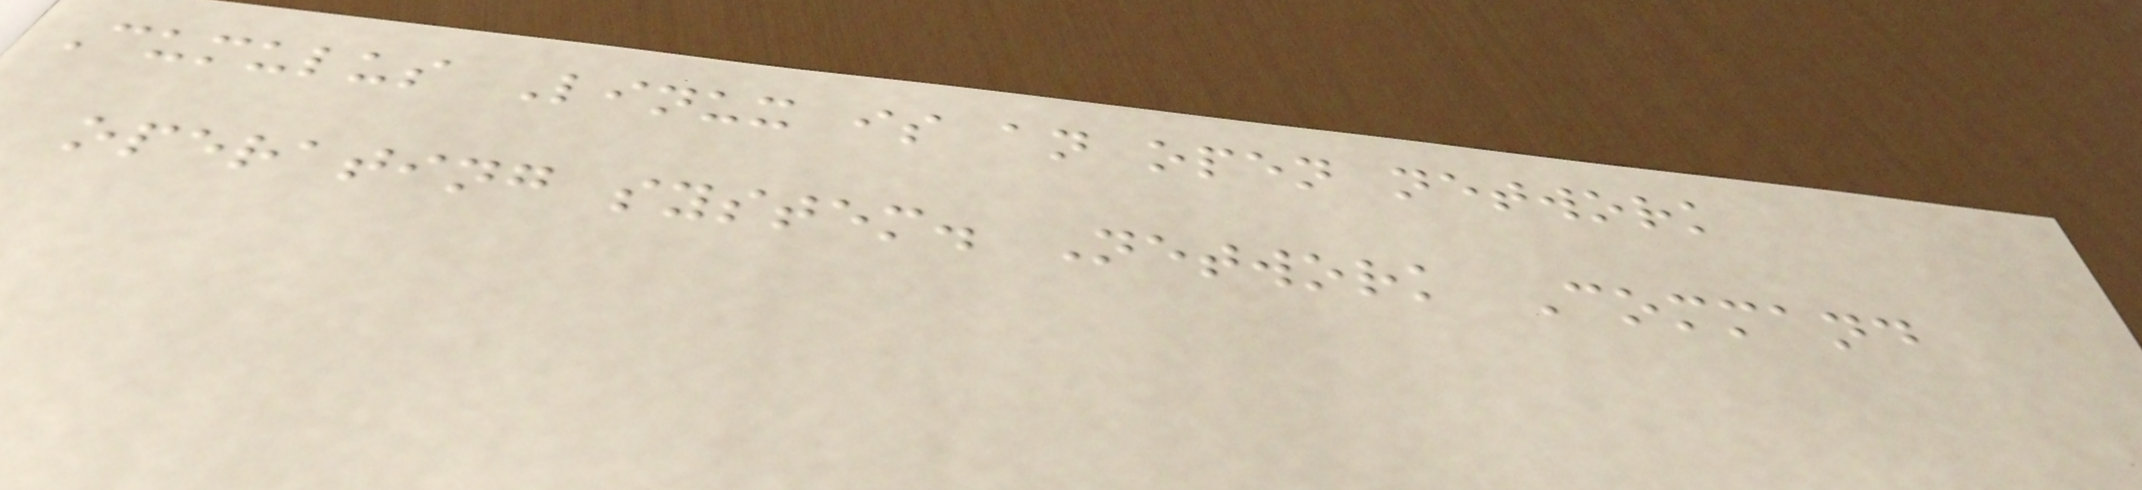Cumulus Linux is an open network
operating system. Network Command
